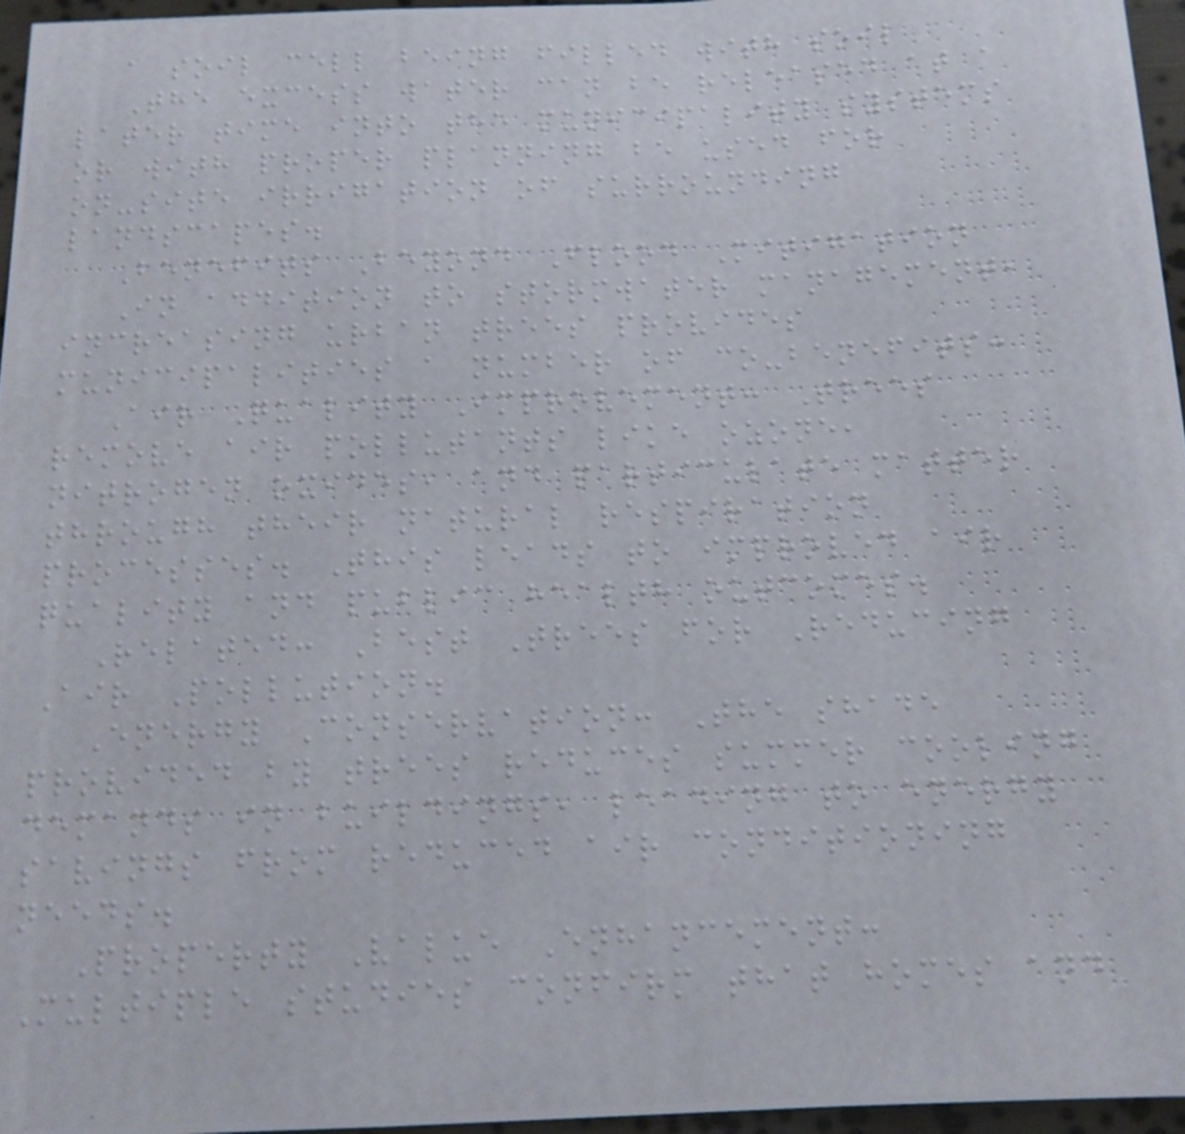a soil cell being filled with soil
The excess water can be released at a
later time into the municipality systems
or with proper planning be used for
on-site irrigation of surrounding
landscapes.
Benefits Beyond Flood Mitigation
In addition to stormwater management,
increasing urban trees provides
municipalities a number of co-benefits:
Air Quality Improvement: Trees
remove air pollutants like ozone,
nitrogen oxides, and particulate matter
through their natural respiration
processes. This leads to improved air
quality and public health outcomes.
Related: Best Trees for Reducing
Air Pollution.
Energy Conservation: The shade
provided by trees reduces summer cooling
demands in buildings, leading to energy
savings from reduced air conditioning
needs.
Property Value Enhancement:
Multiple studies confirm that homes and
